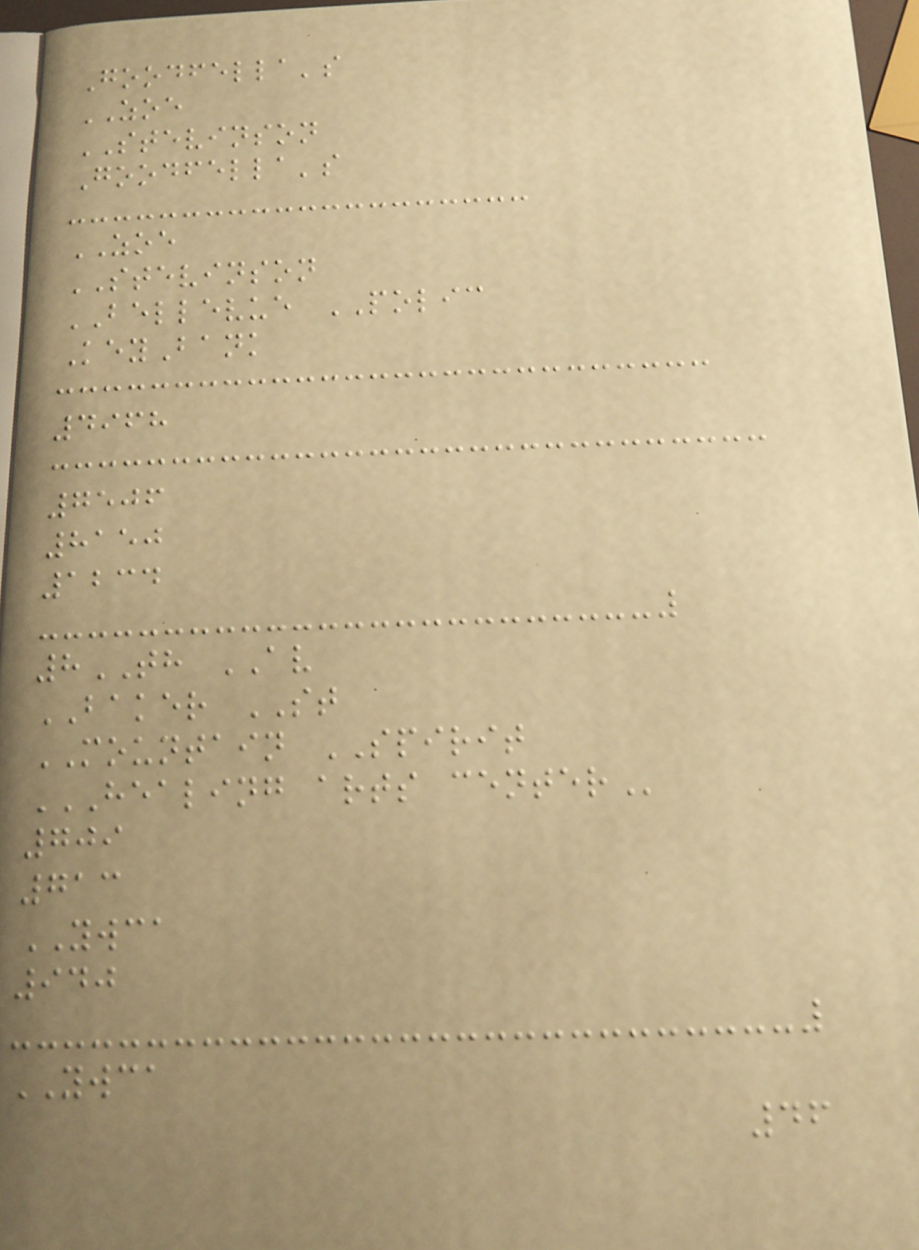Goodfella's
ZOE
STEVINSON
Goodfella's
ZOE
STEVINSON
BELLEVUE POLIC
KeyBank
4968
7506
8150
1234
8TH AV
BAKER ST
MOUNTAIN SPIRIT
HEALING ARTS CENTER
709
713
YWCA
940
YWCA
46
